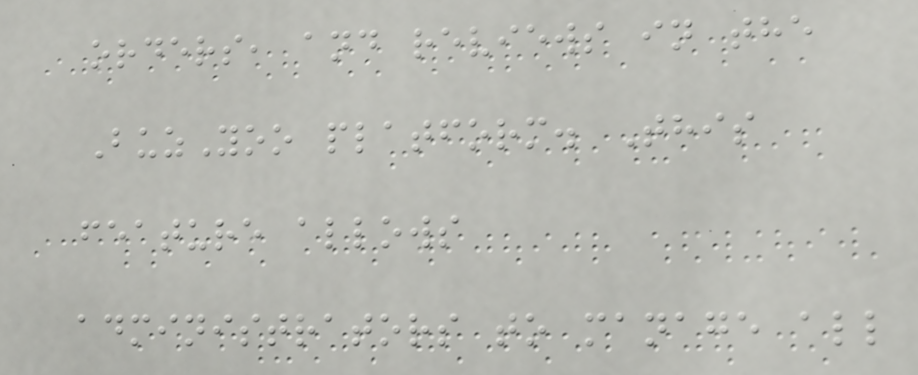orders, and reviews in the
BuzYoo platform. This
feature allows
administrators to manage all
